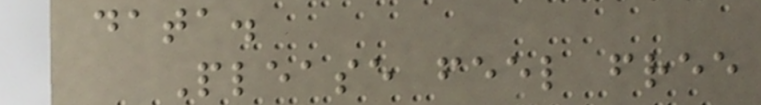data.
Please feel free
